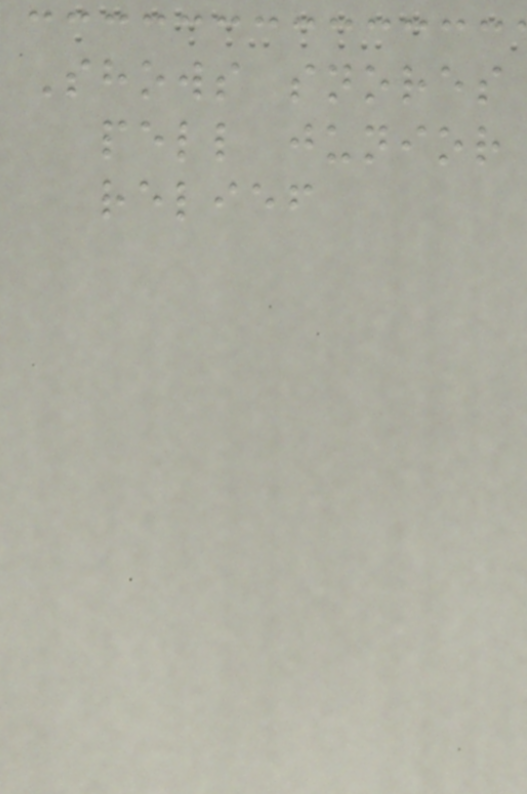Shows snores
pell junior
relief
